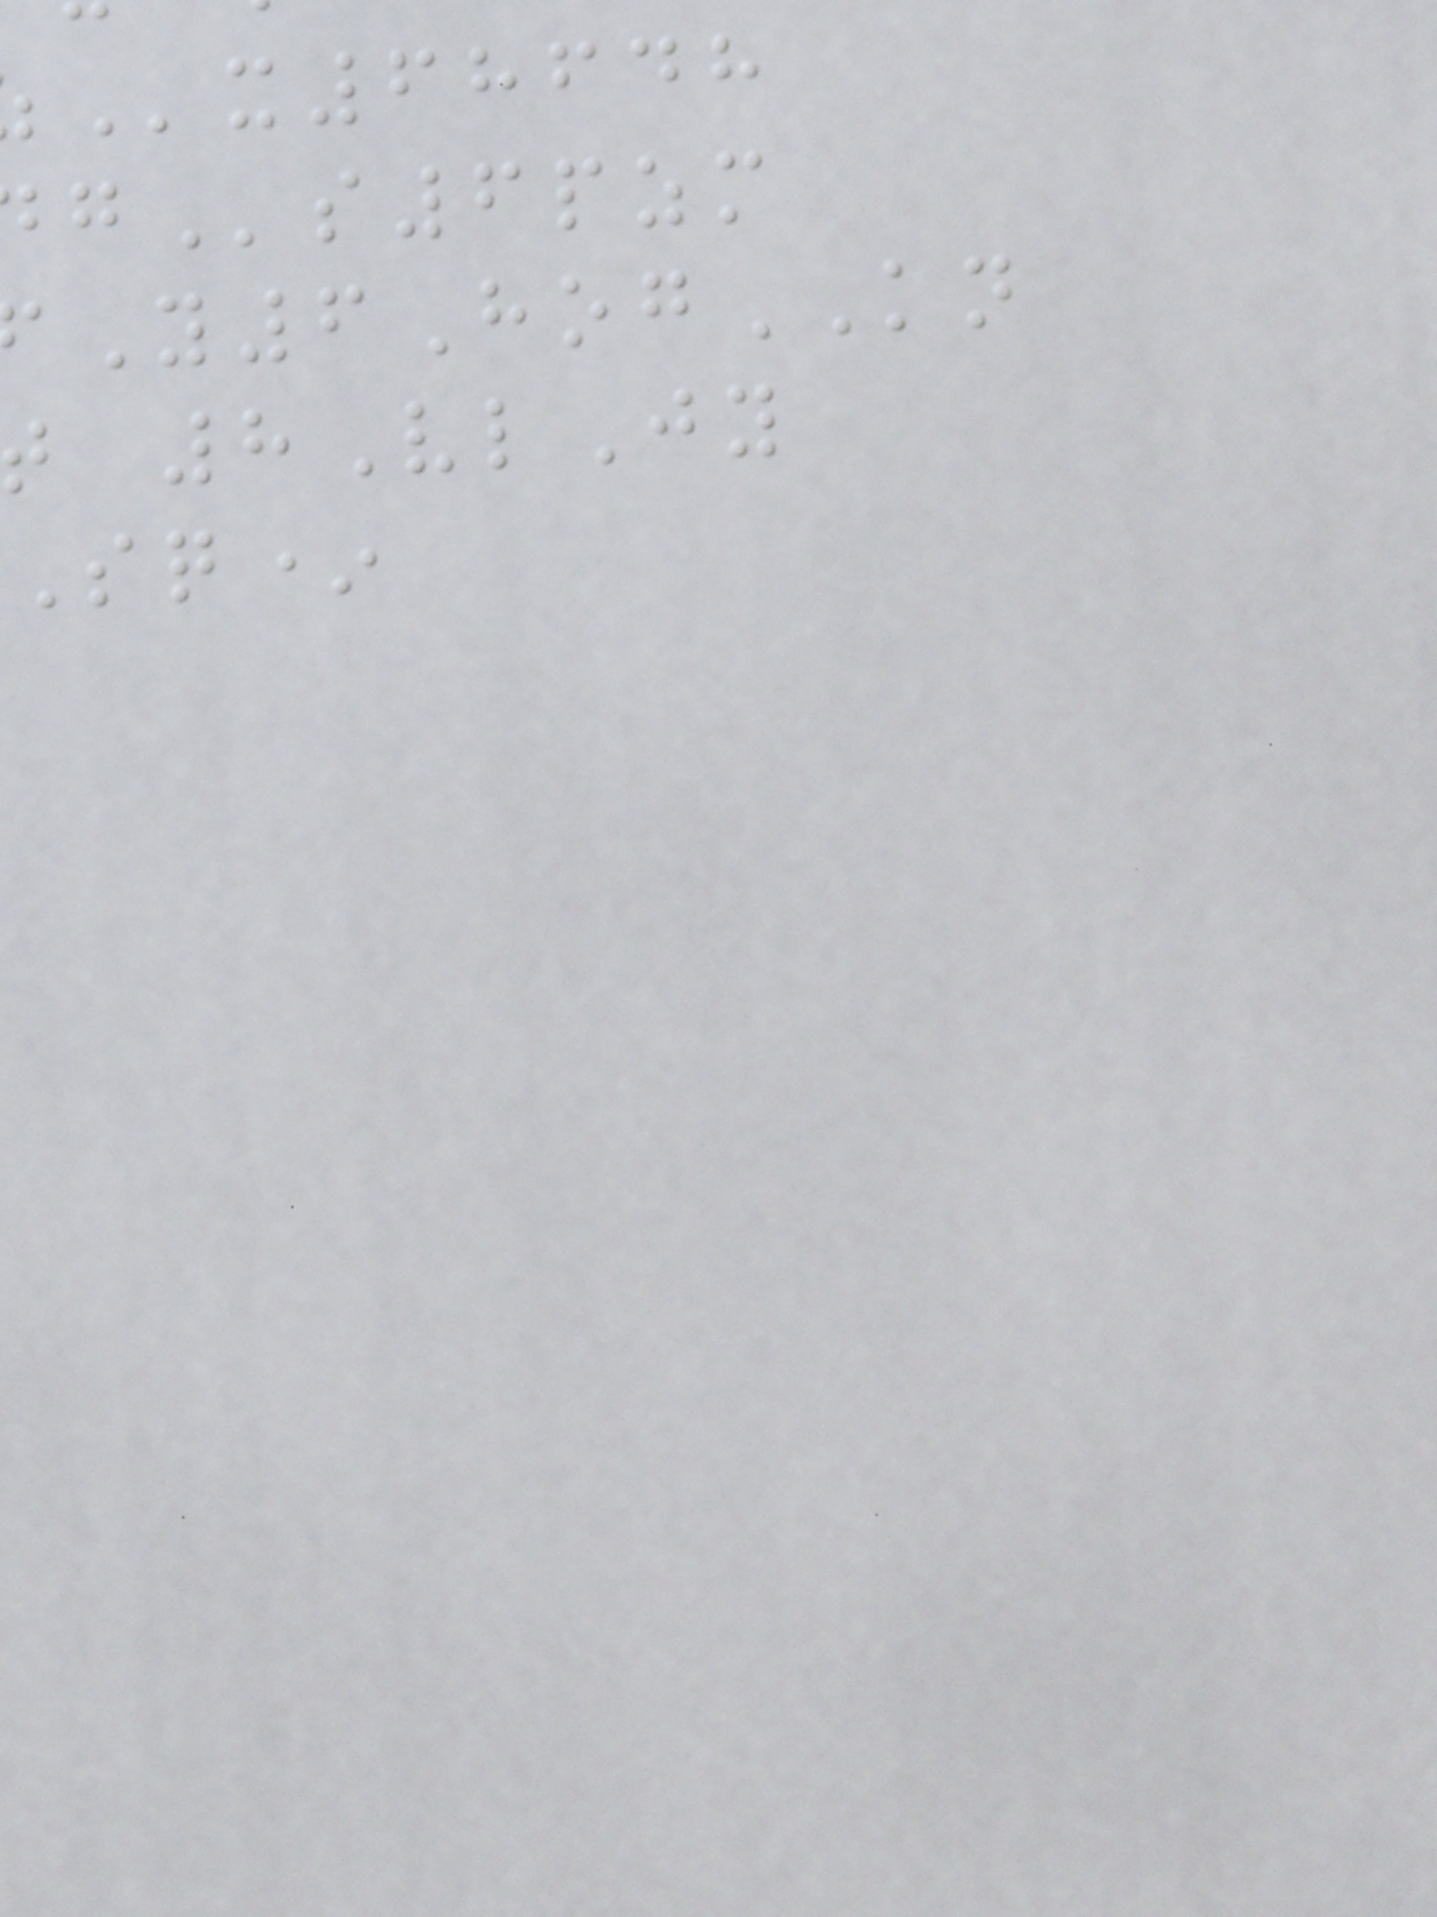x68648
s6pzm
Y6HogKN
8VlJy
sq*
